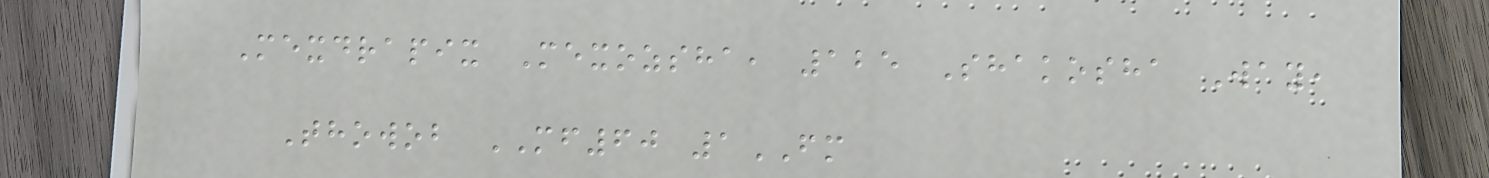Mexdrapix Mexozsha, 125 Shakosha Way,
Thowob MF60 1FM
